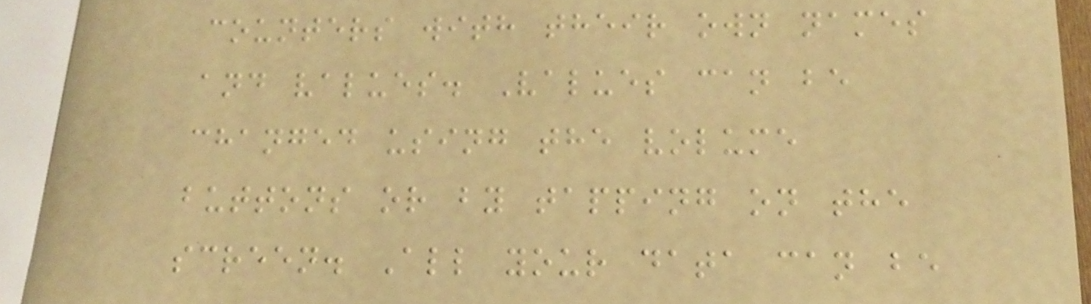counters with their own names
and values. Values can be
changed using the volume
buttons or by tapping on the
screen. All your data can be
